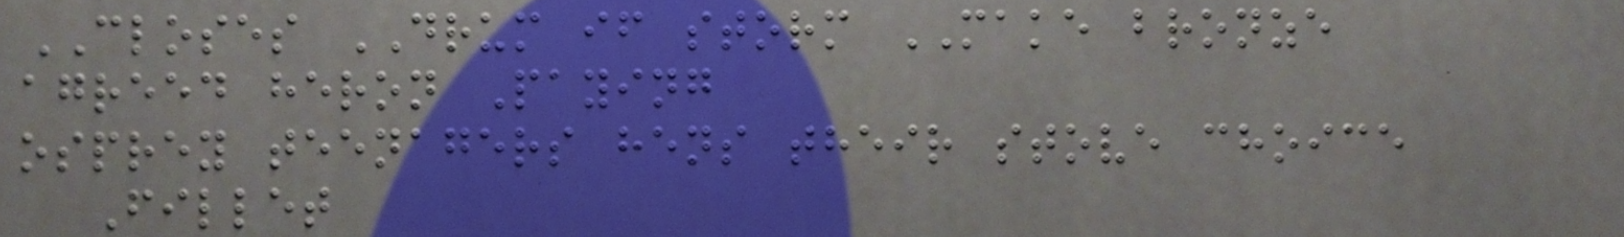CLOSES DRUM if storm MAKE bronze
agreed heron Paying
osprey teenagers hens their stove choice
Fillet
